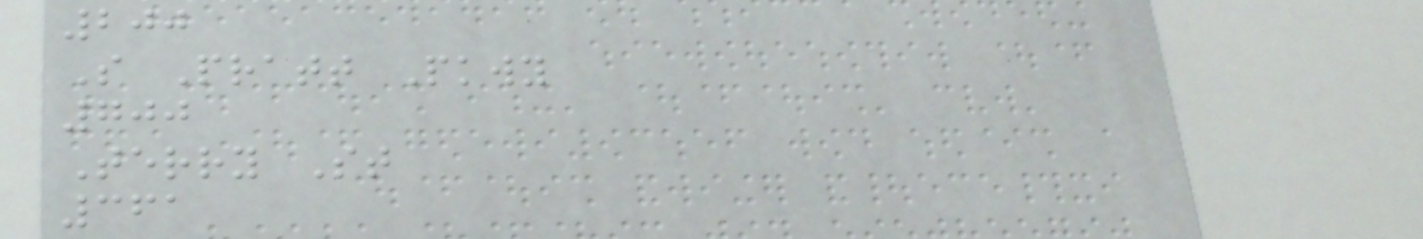200
S Pratt Pkwy
700
Terry St
361
